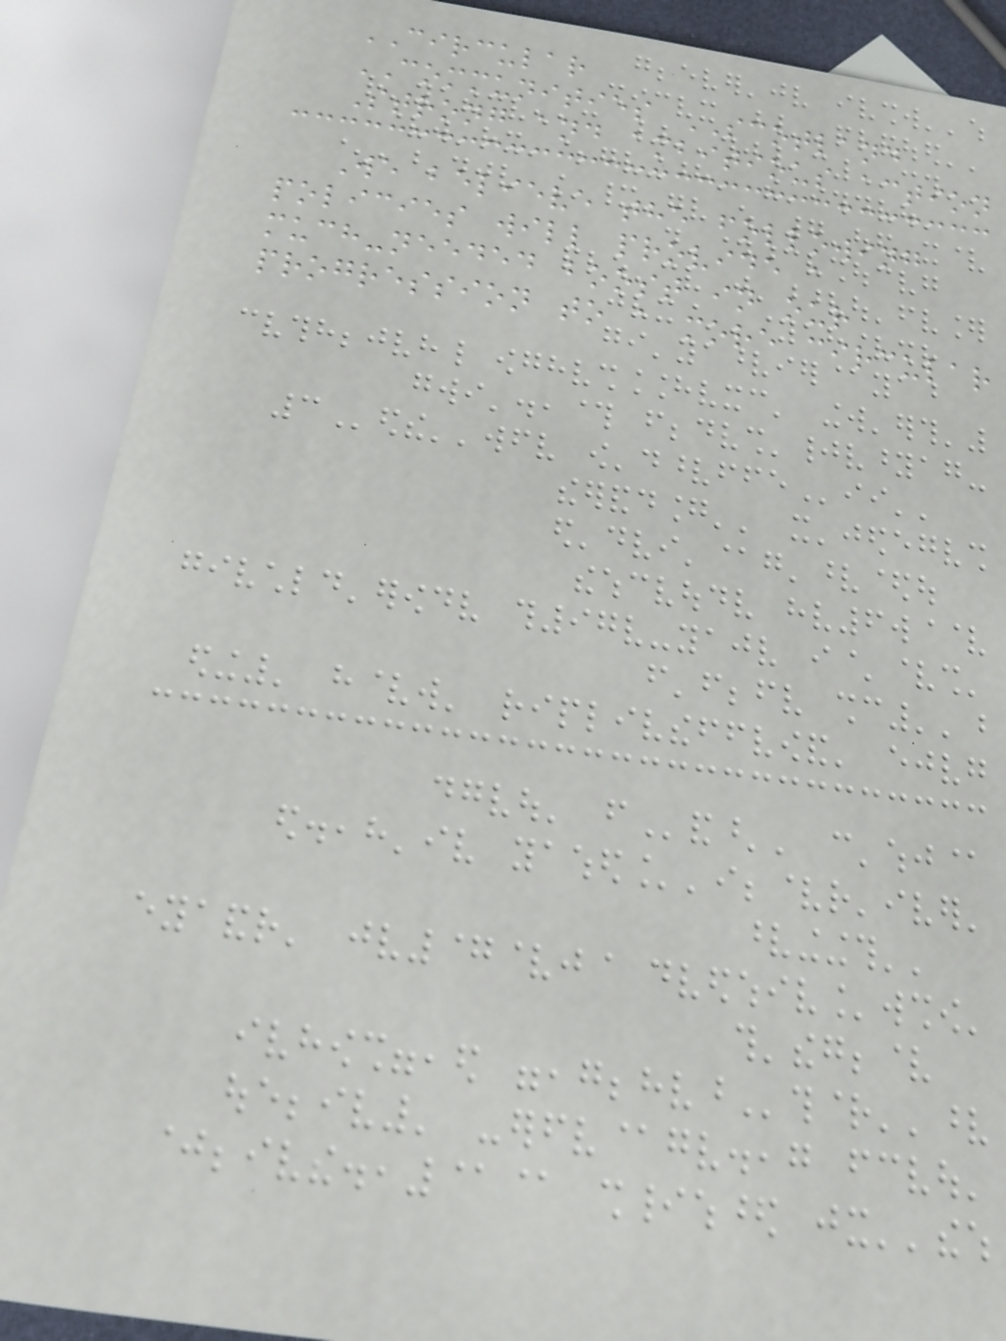CIRCULAR
COMMUNITIES SCOTLAND
Strong and ambitious action
We believe the following
policies will provide a
much-needed boost in our
progression to a more circular
